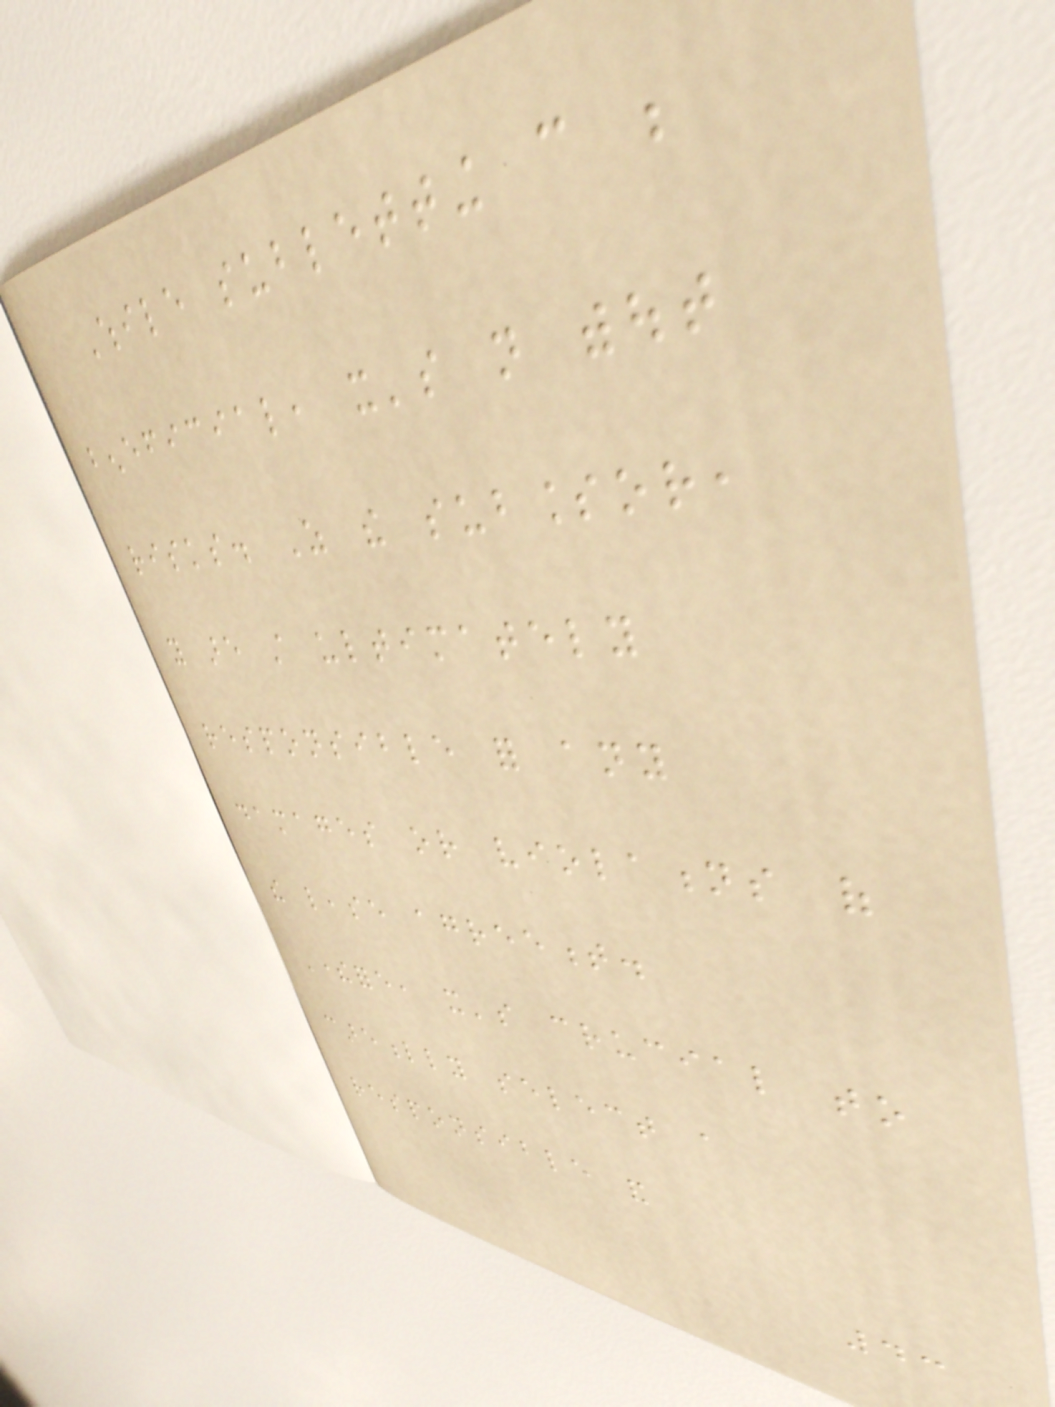While subletting can be
beneficial, it's not without
risks. As the sublessor,
you are still ultimately
responsible for any
damages or violations of
the lease agreement.
Therefore, it's crucial to
carefully select a
responsible and
43
